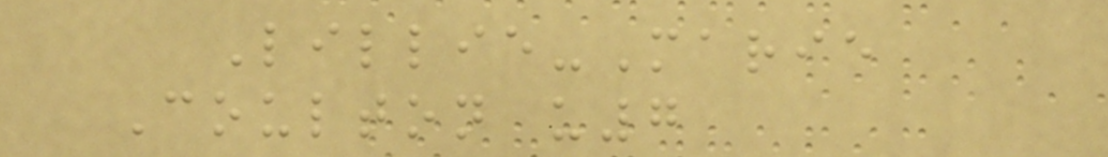Lillie-Marie
Coulton u7
